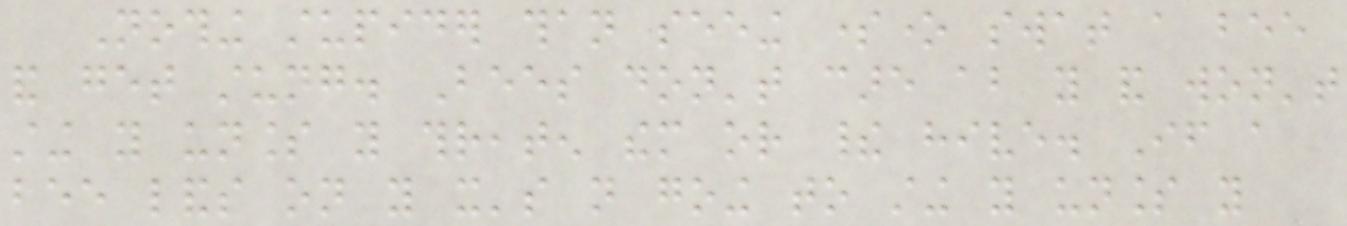Nothing stupider than seeing someone swat a bee
and get stung. Bees don't care about you and won't
sting you unless you threaten them or their hive. If a
bee lands on you it's not going to sting you unless you
